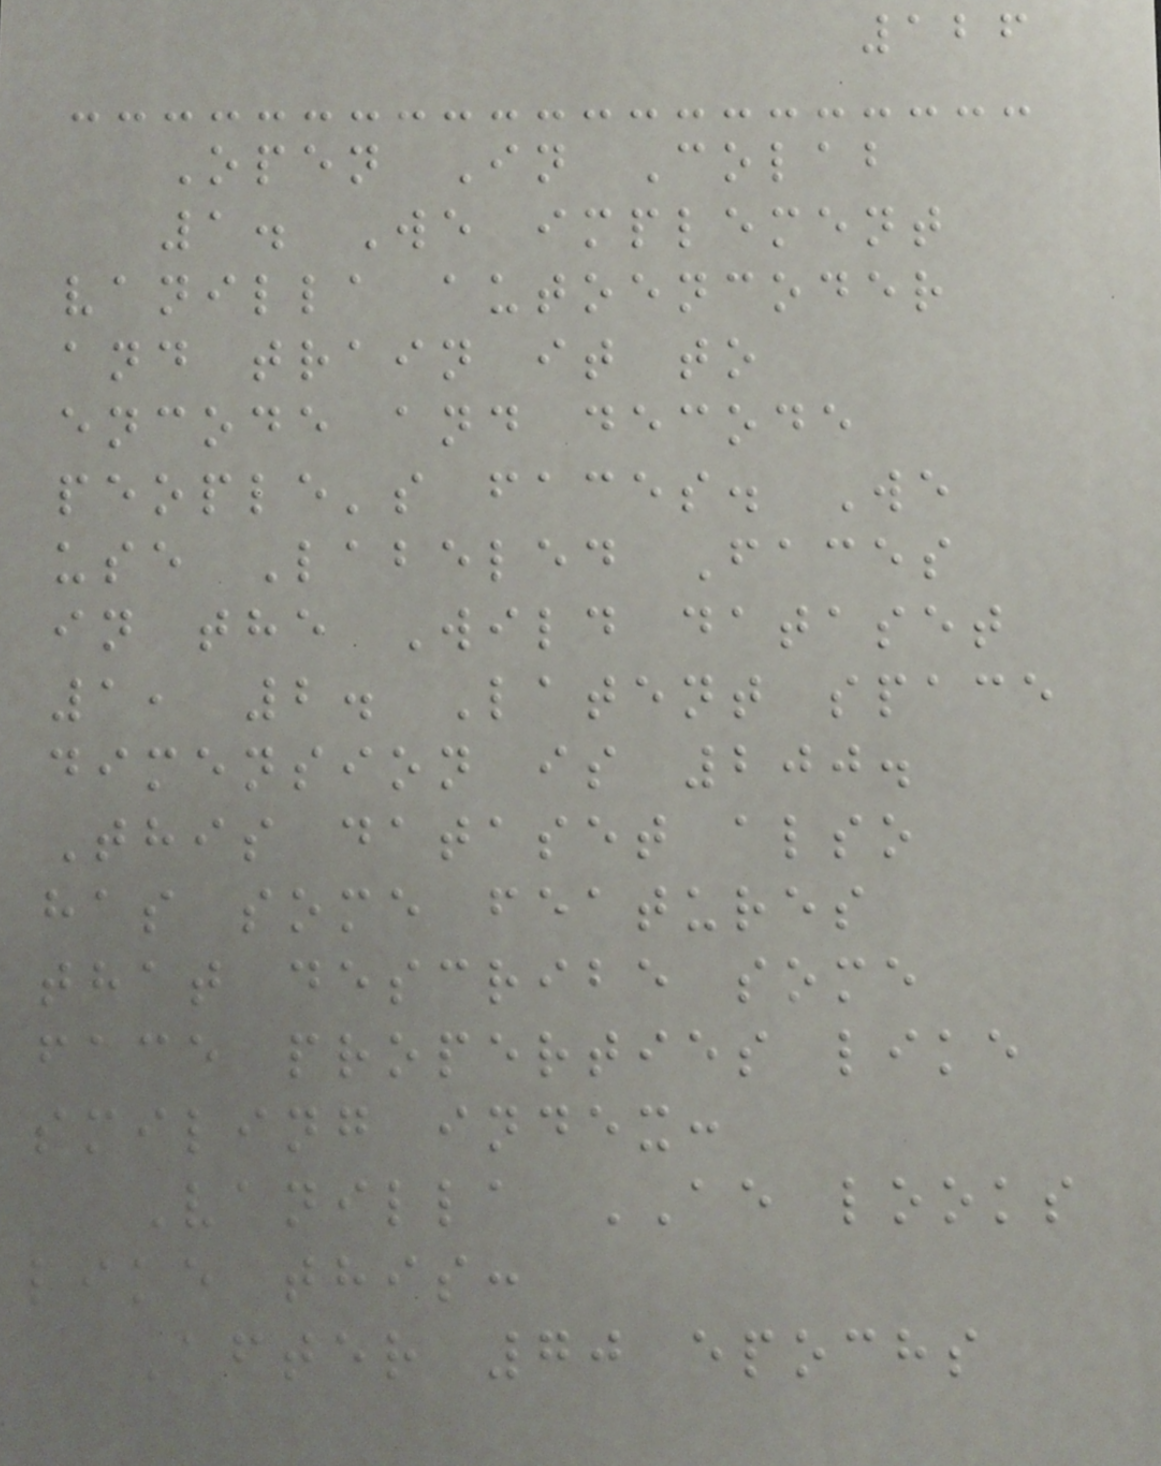126
Open In Colab
1. We implement
vanilla autoencoder
and train it to
encode and decode
people's faces. We
use Labeled Faces
in the Wild dataset
1, 2. Latent space
dimension is 200.
This dataset also
has some features
that describe some
face properties like
smiling index:
Vanilla AE looks
like this:
After 70 epochs
